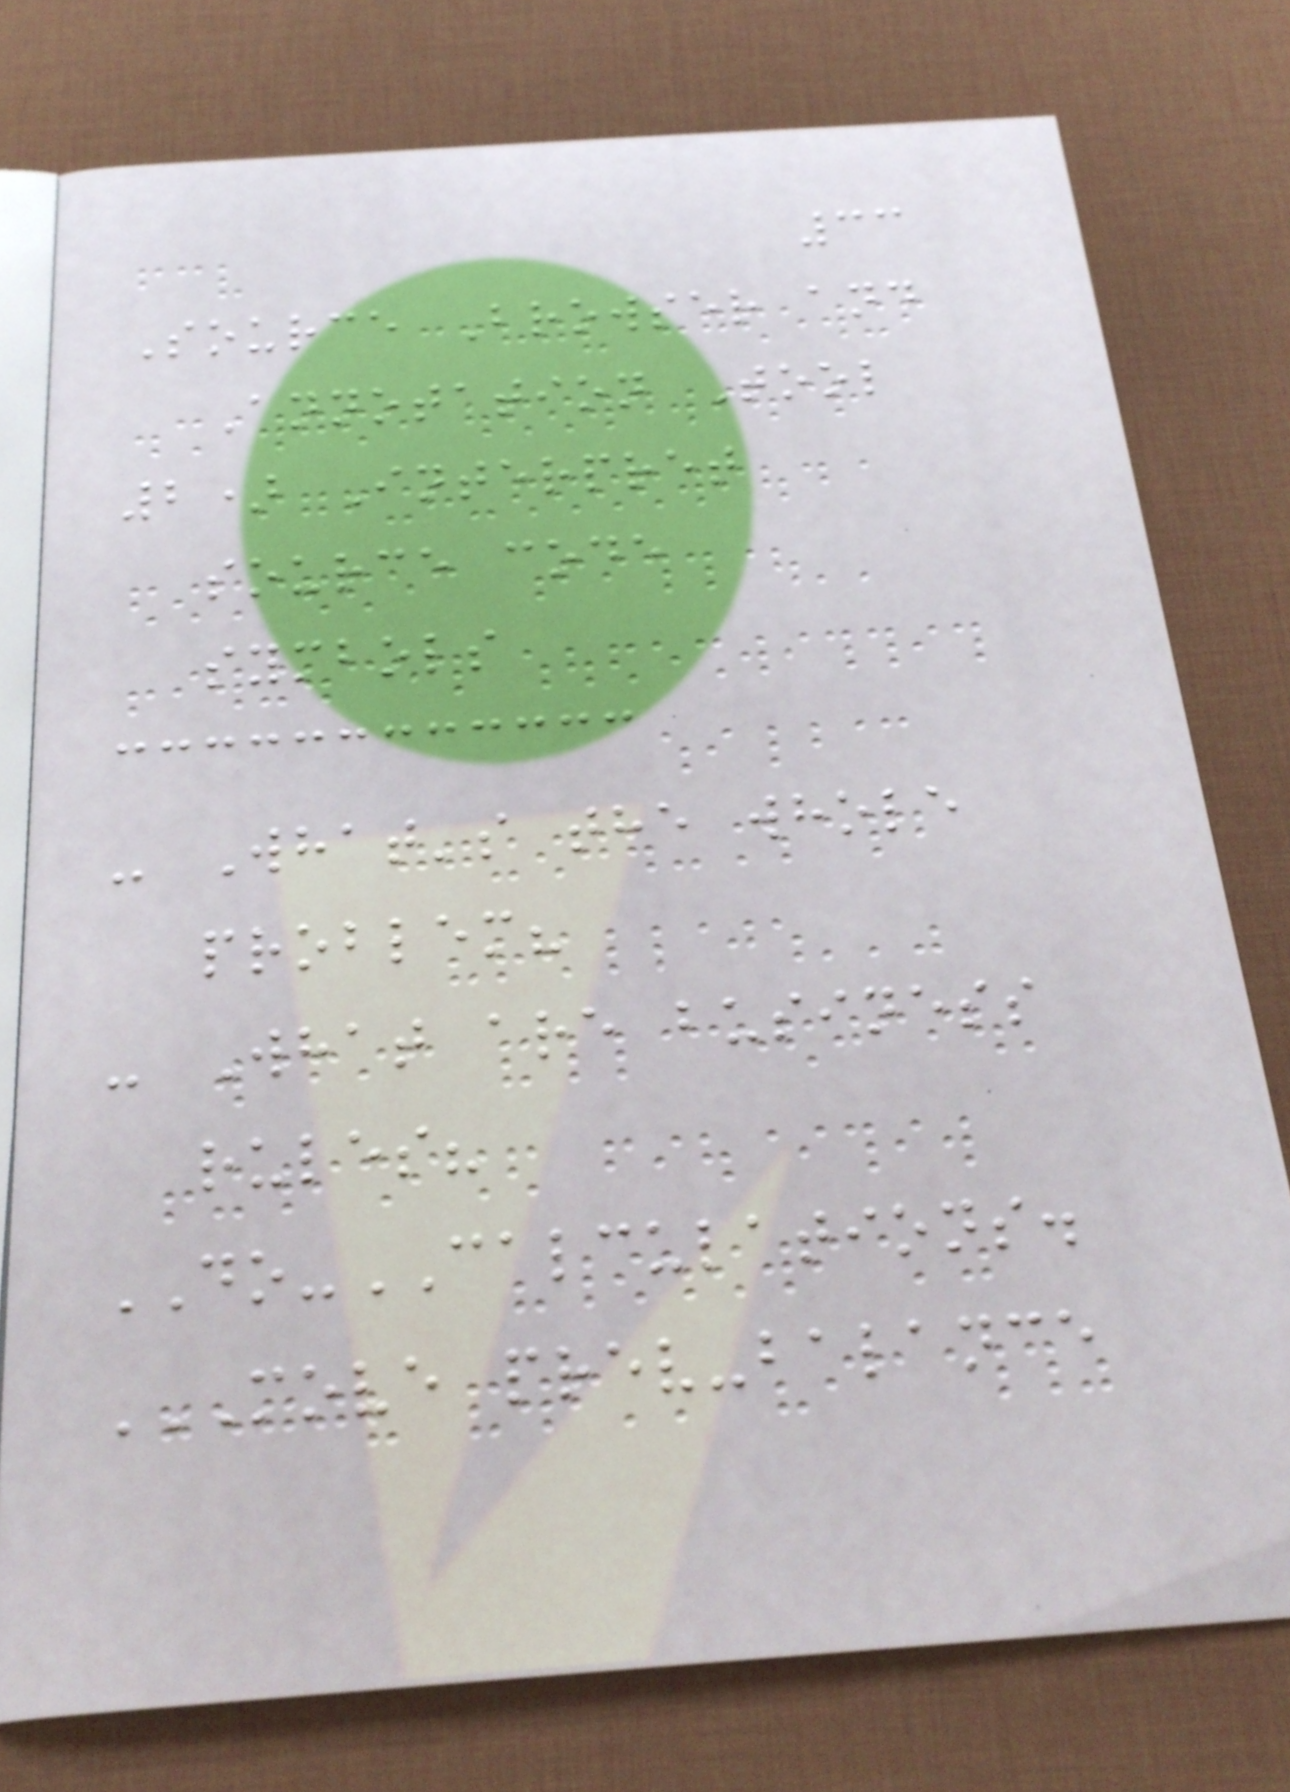33
Source Browser and
Annotation Tool
2) Interpret
source code
symbols
- What's the whole
problem?
- What are business
rules?
DO-CALCULATIONS.
MOVE PREV-BALANCE
